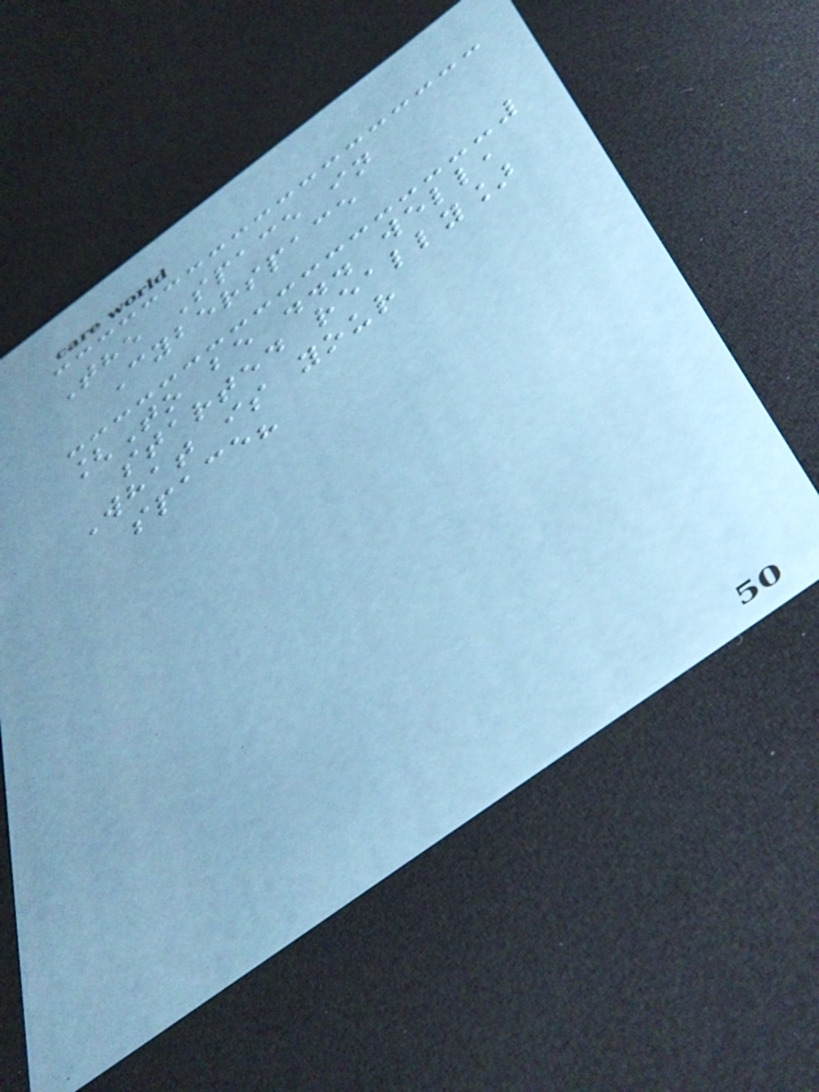The Space in
Cyberspace
[To be ... well,
started really]
What is your
space?
